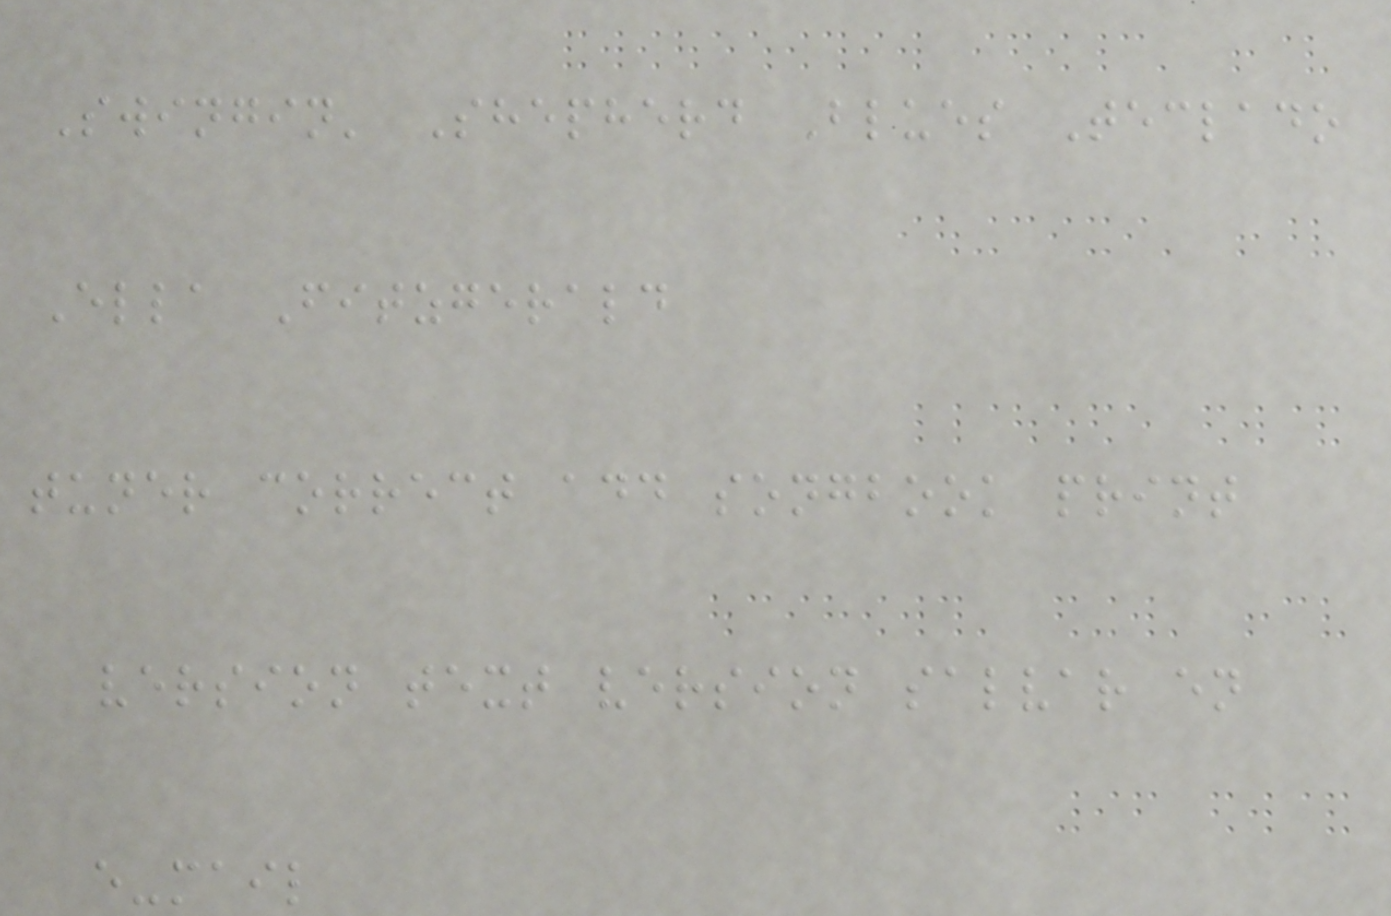Swingin' Shepherd Blues Teclado
Ella Fitzgerald
tuner correct add songbook print
version text version salvar en
e-mail
